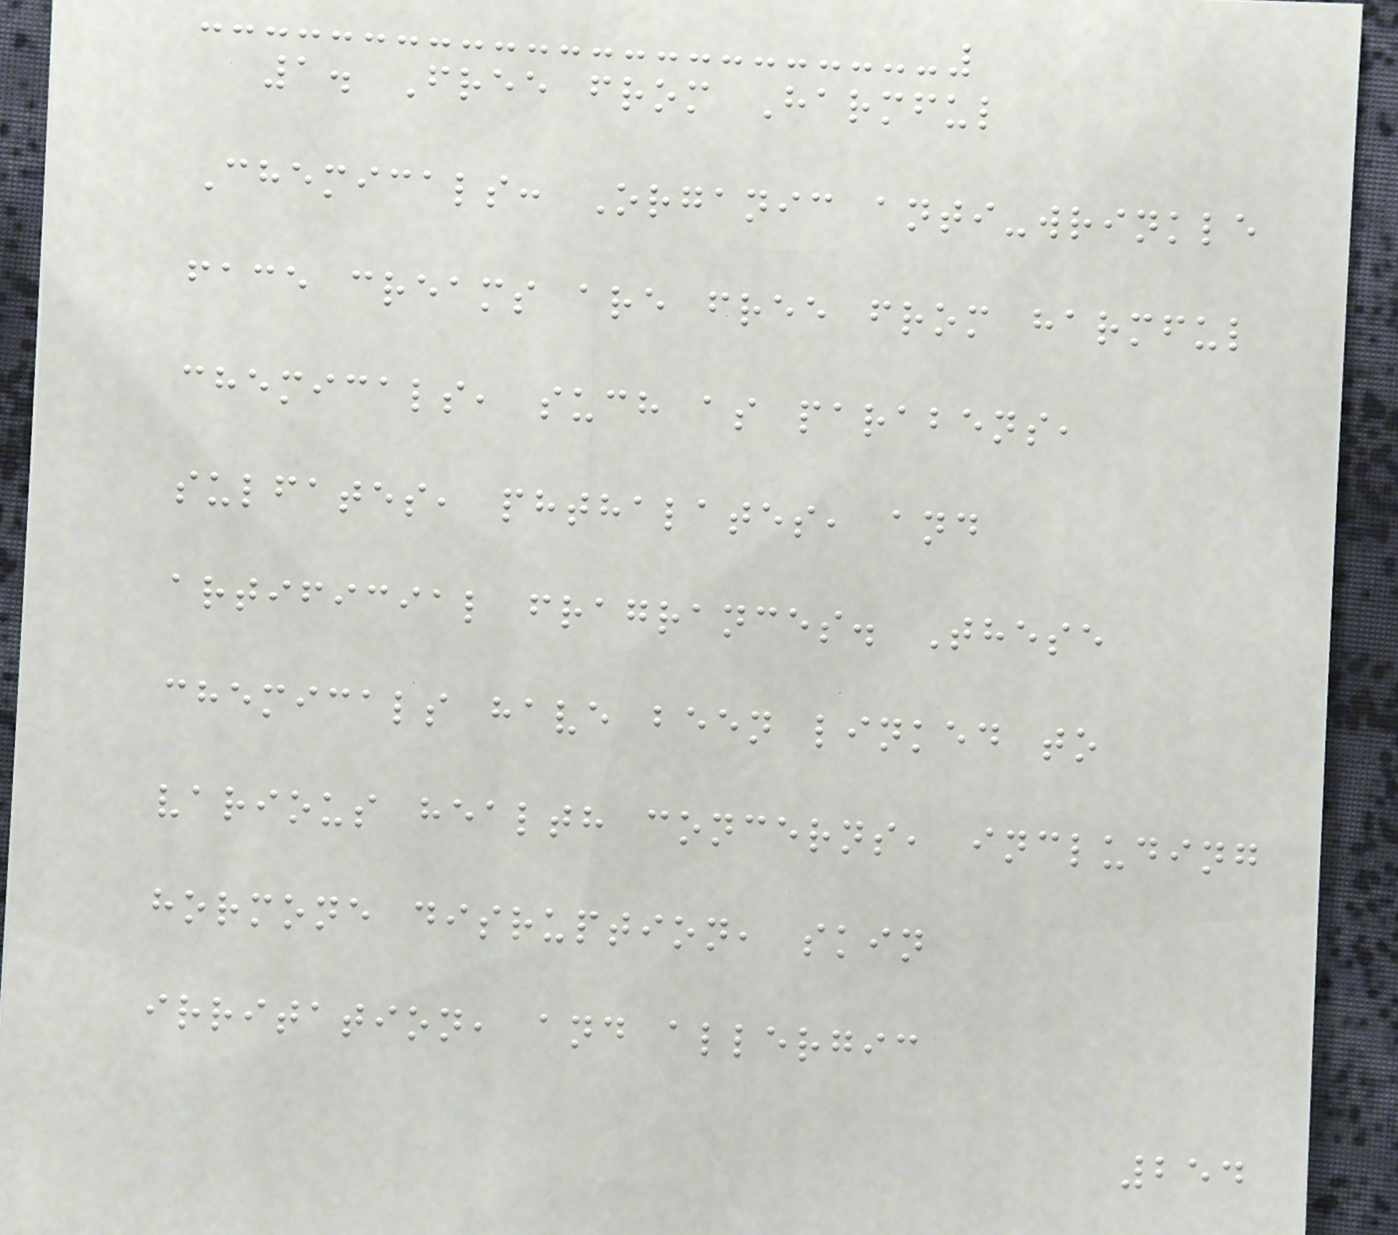1. Free from Harmful
Chemicals: Organic anti-wrinkle
face creams are free from harmful
chemicals, such as parabens,
sulfates, phthalates, and
artificial fragrances. These
chemicals have been linked to
various health concerns, including
hormone disruption, skin
irritation, and allergic
254
